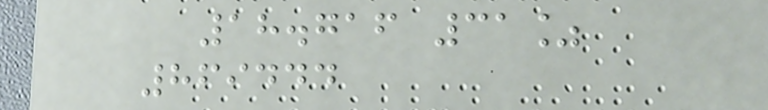18.716 31%
869444
